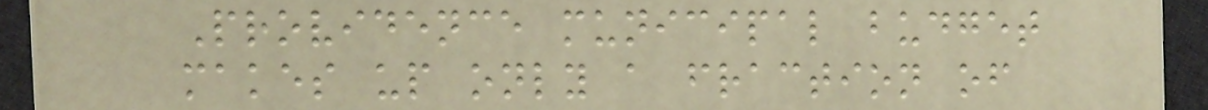Providence municipal budget
makes up only a fraction of
